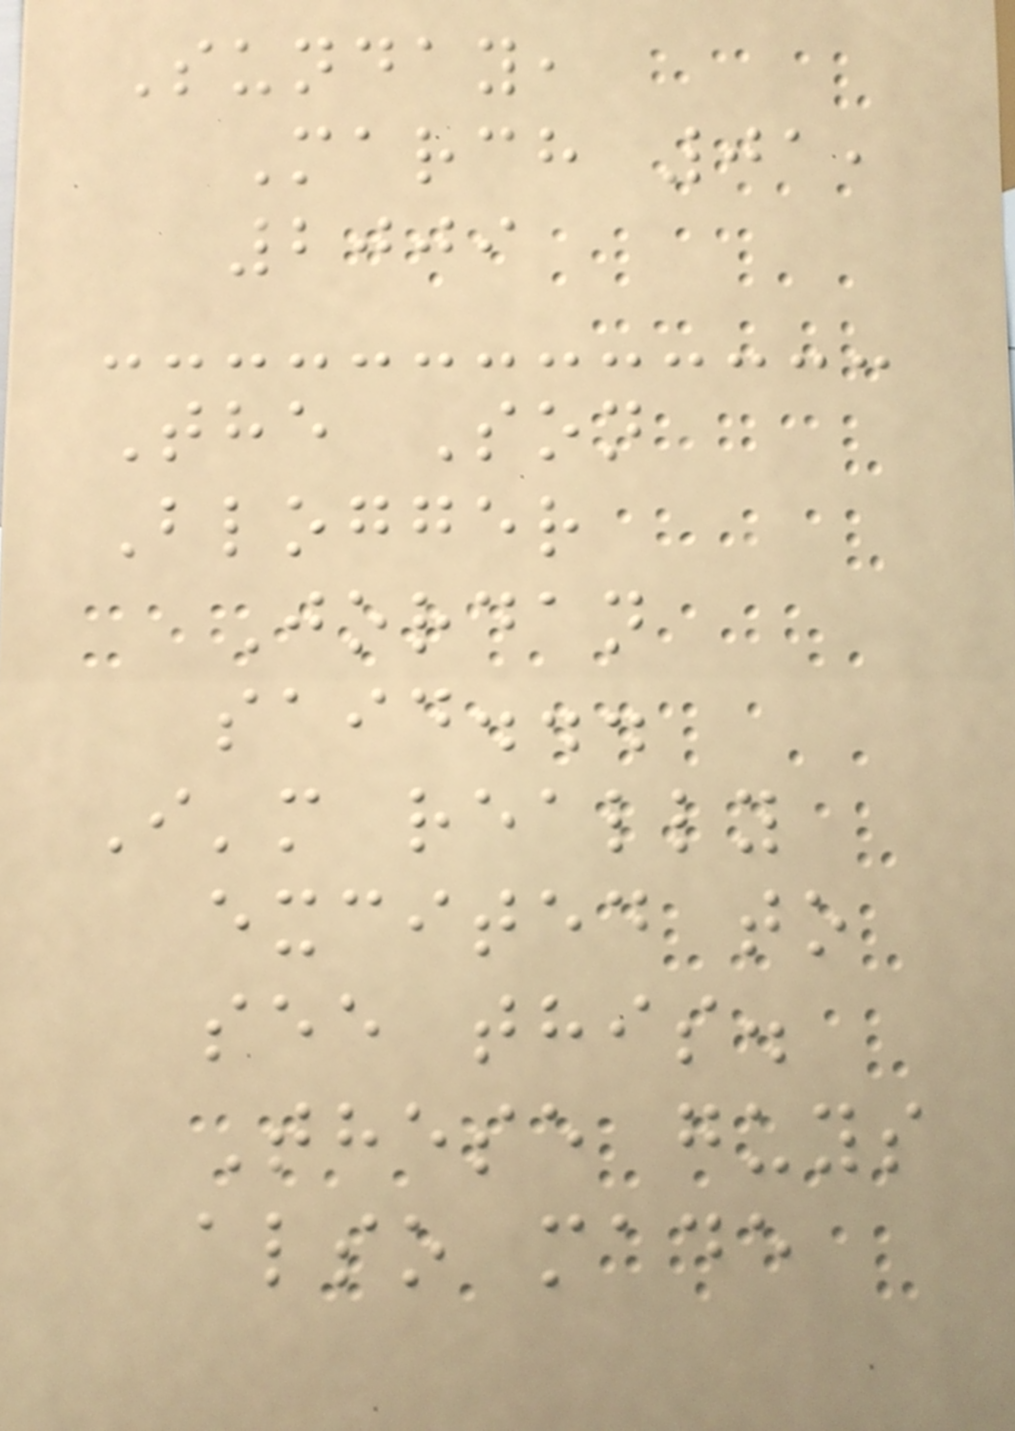Sunday,
March 01,
2009
The Son
Blogger
Jordan
said...
I'm really
excited to
see this.
These guys
also made
